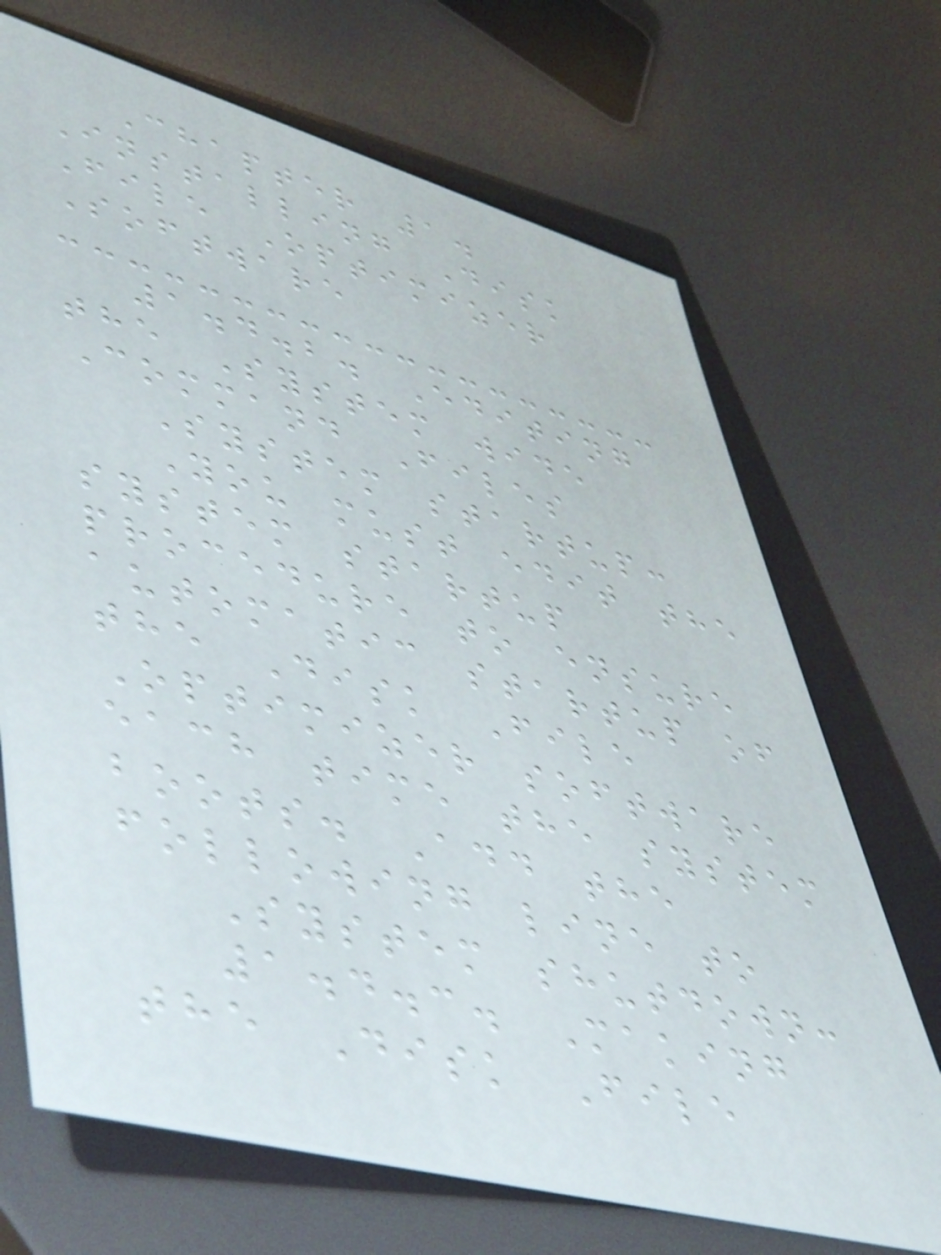Chapter 1.
Installing Disk
File Optimizer
Software
1.4.2. Editing
the System wide
Command Files
System startup:
You must edit the
system startup
procedure to ensure
automatic startup of
the Disk File
Optimizer software
each time the system
boots. Add the
following line to
System shutdown:
1.4.3. Making
the Disk File
